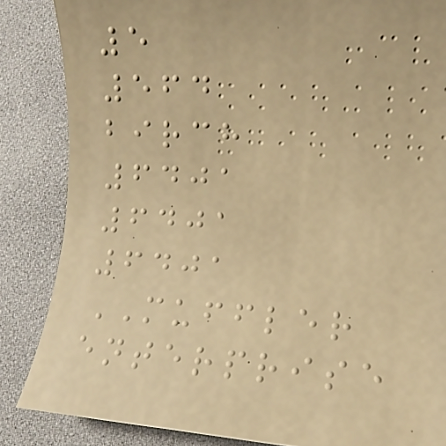5
564
birch
6401
6401
6401
MUFFLER
enterprise
